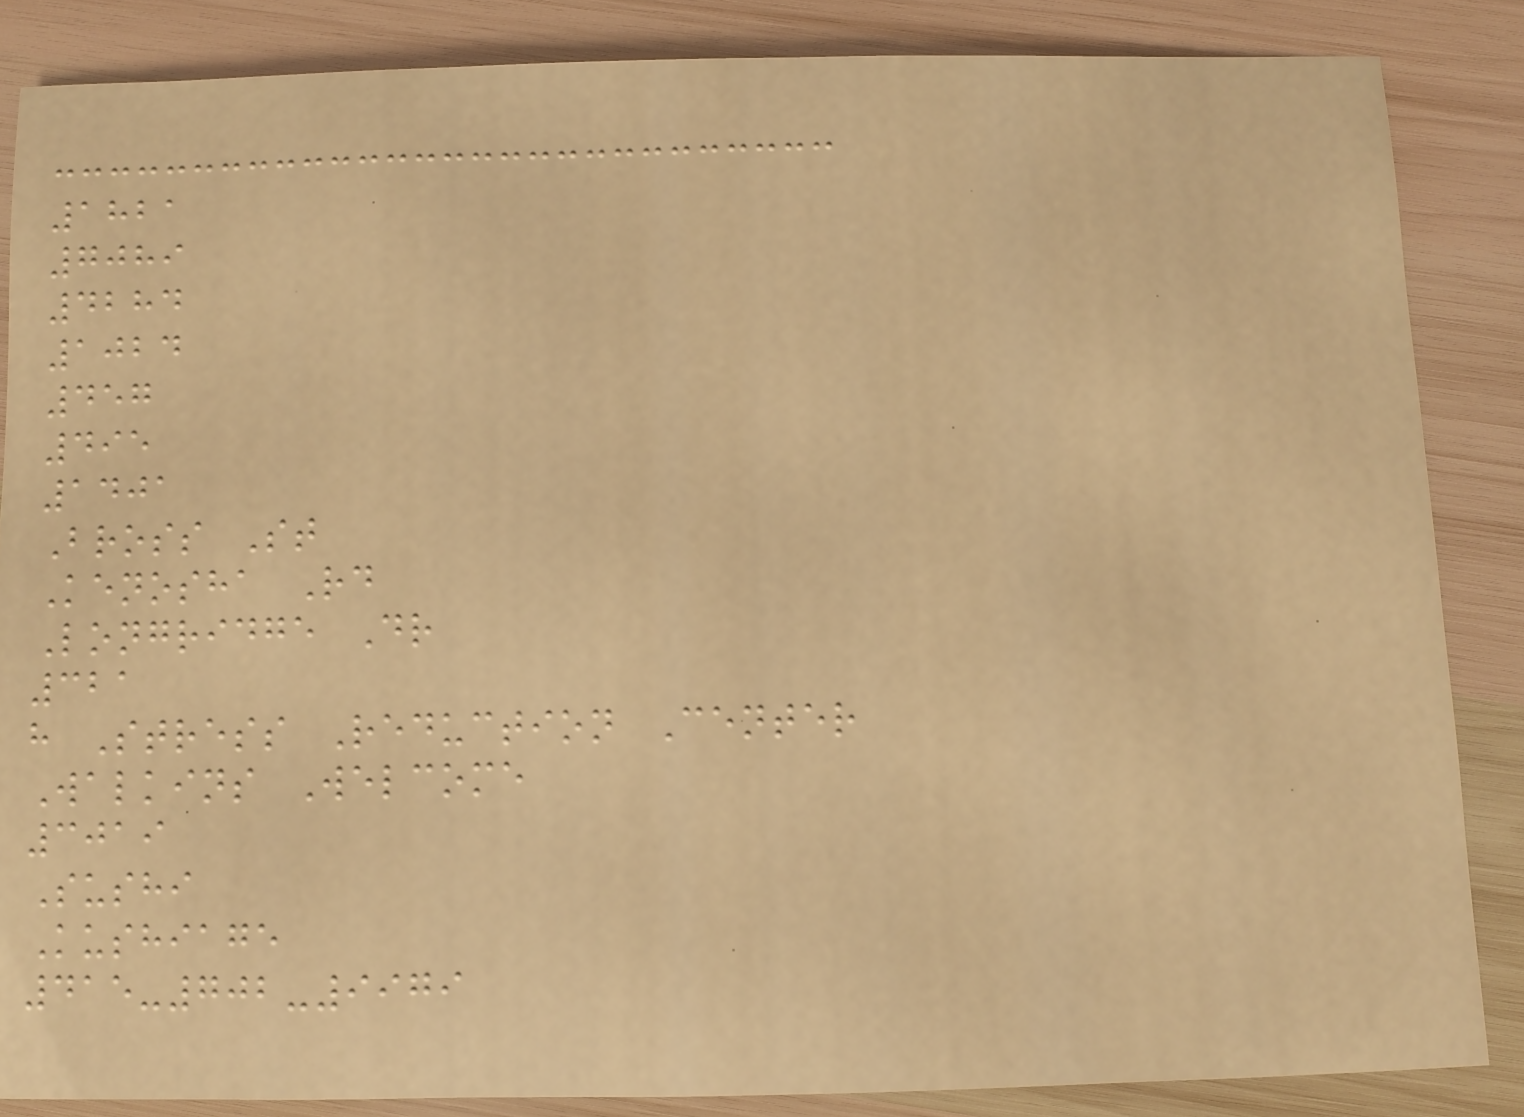1821
7089
4284
1024
457
495
1401
Bross St
Kenosha Rd
Longridge Dr
321
h Stress Reduction Center
Walkins Welcome
3019
Sushi
Kushiage
415-702-9979
